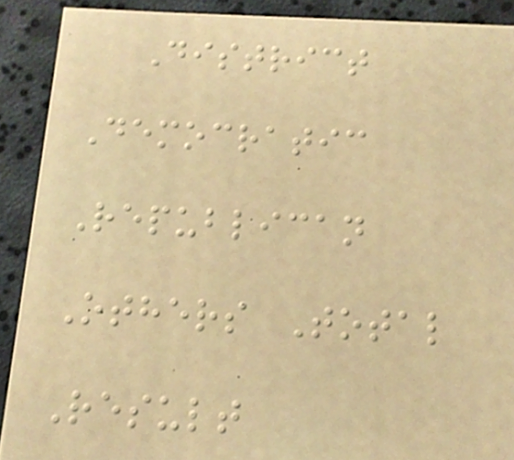District
Democratic
Republican
Others Total
Result
